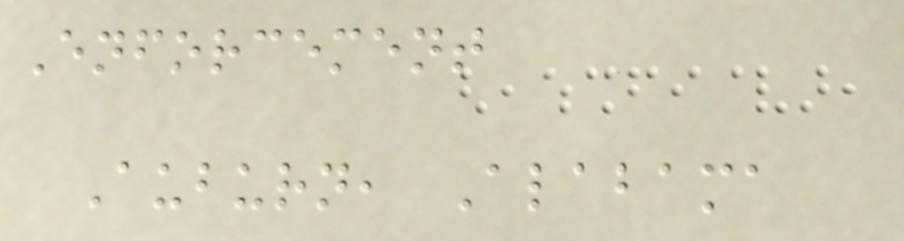Enforcement
Auburn, Alabama
